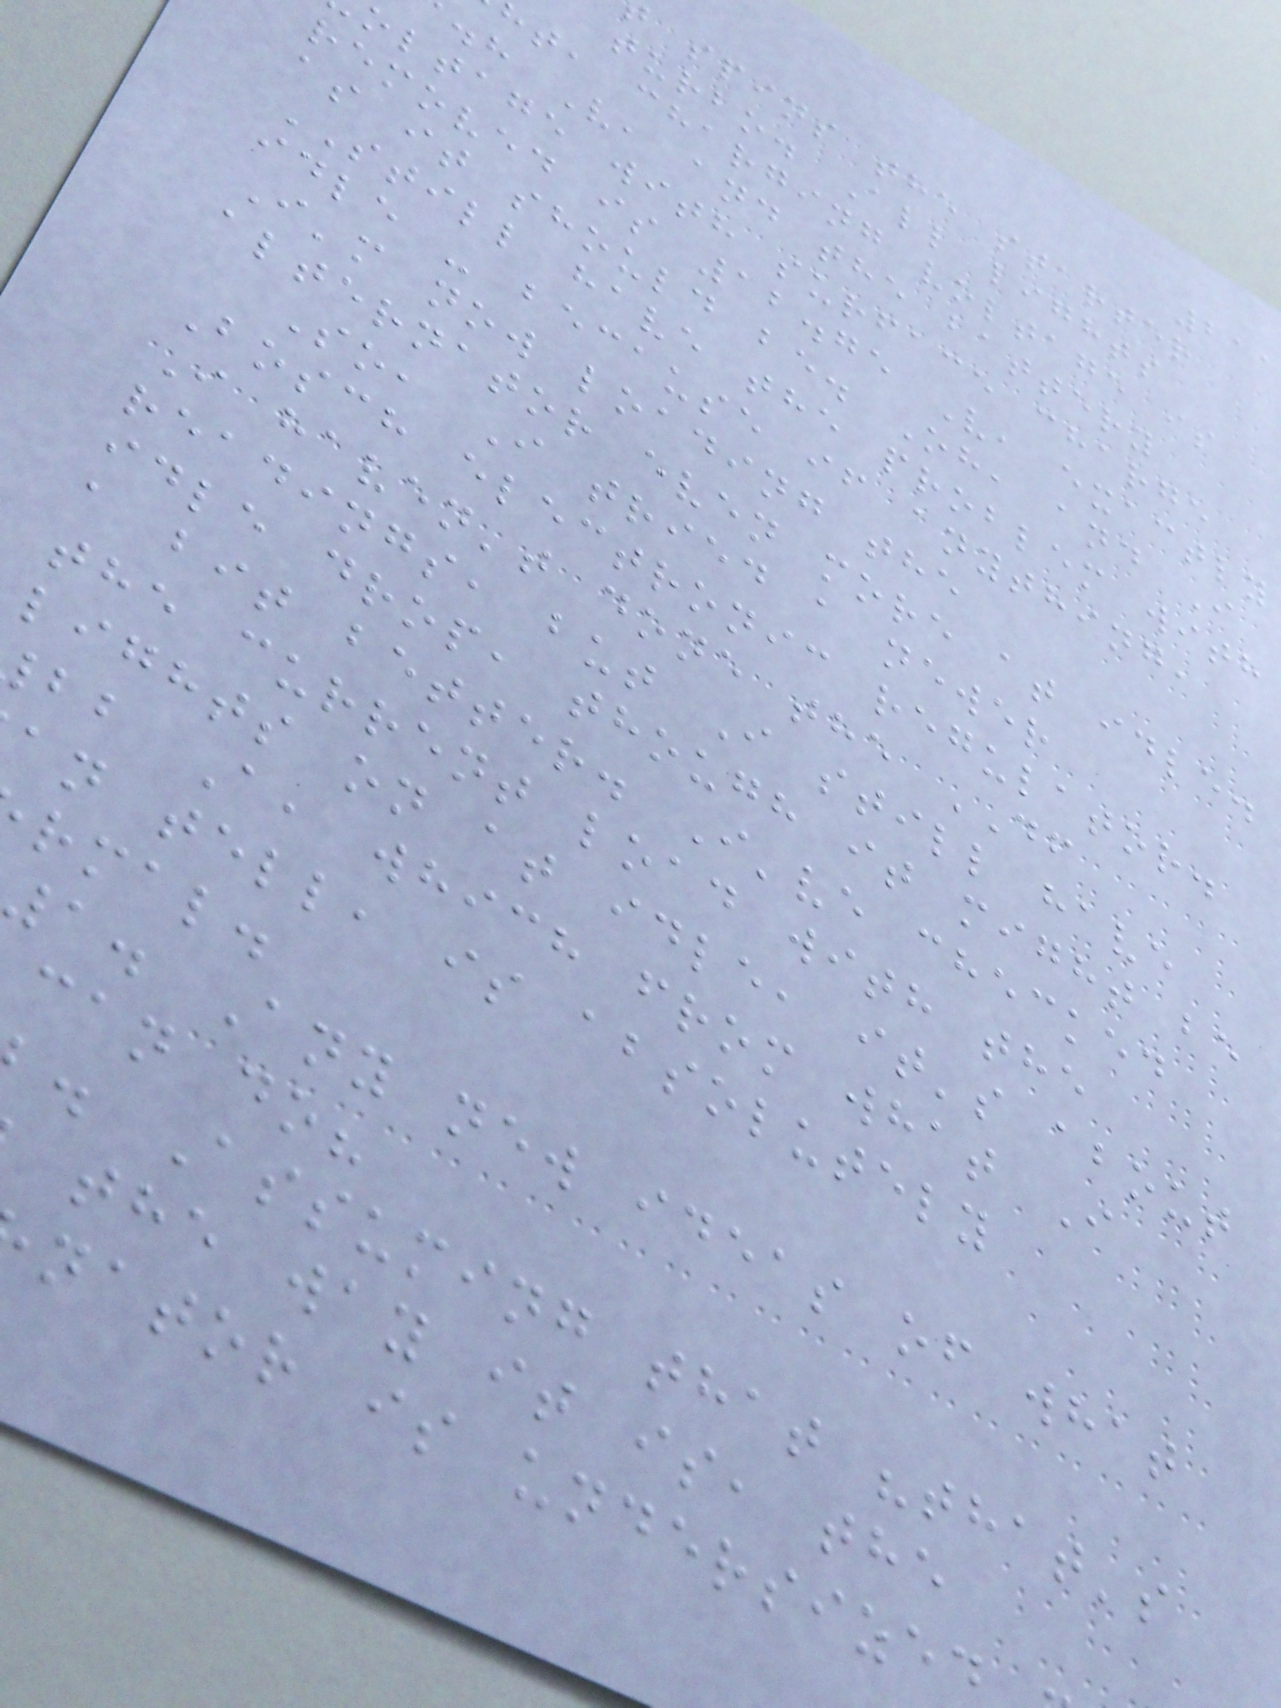211
spins the starter
turbo. All lights
t, charging voltage is
.h V, and the battery
oltage with surface charge
removed is 12.75 V, exactly
as it should be. Oh, and I
STILL have the problem with
idle - because if anything,
I'm now loading the
alternator even more at idle.
So, I tried a newer
Bosch electronic regulator.
I haven't done the DF
readings, but I still have
idle drop, though it might be
a bit better. I've checked
the current load with the
lights on at idle, it's about
bb A, which from what I
an tell, is absolutely
rmal.
1. Any new ideas of what
can do?
. Assuming that "that's
the way it is, the
nator is undersized
